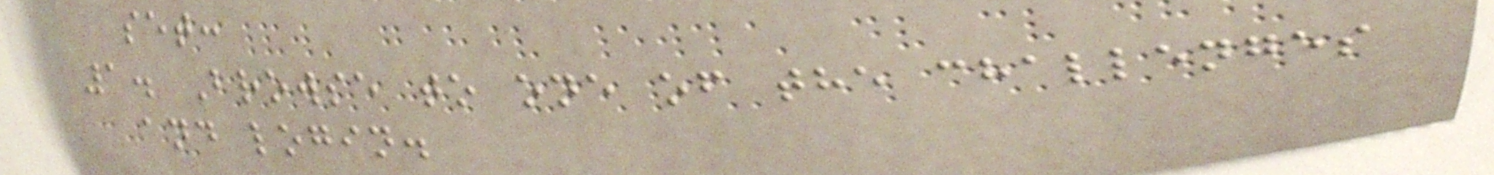set:
1. Browse to one of the challenges
and login.
